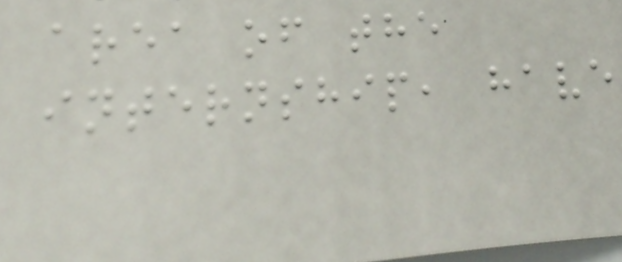area of the
internship, have
